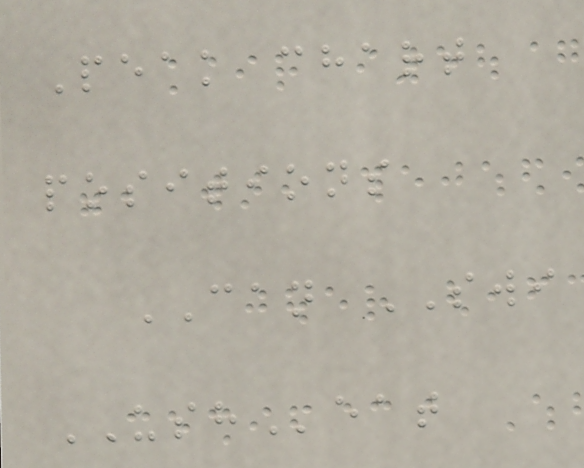Peak chart
positions
CAN SWI
USHeat
